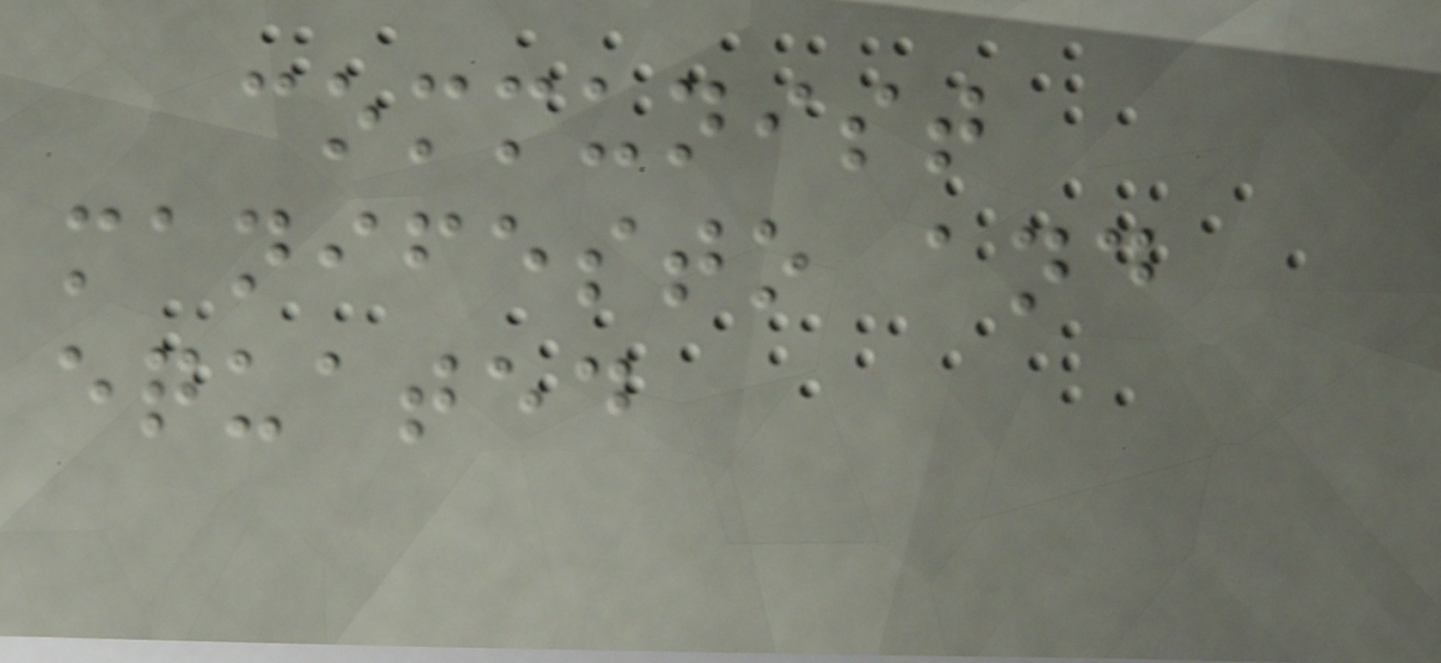communist
manifesto and
equated
